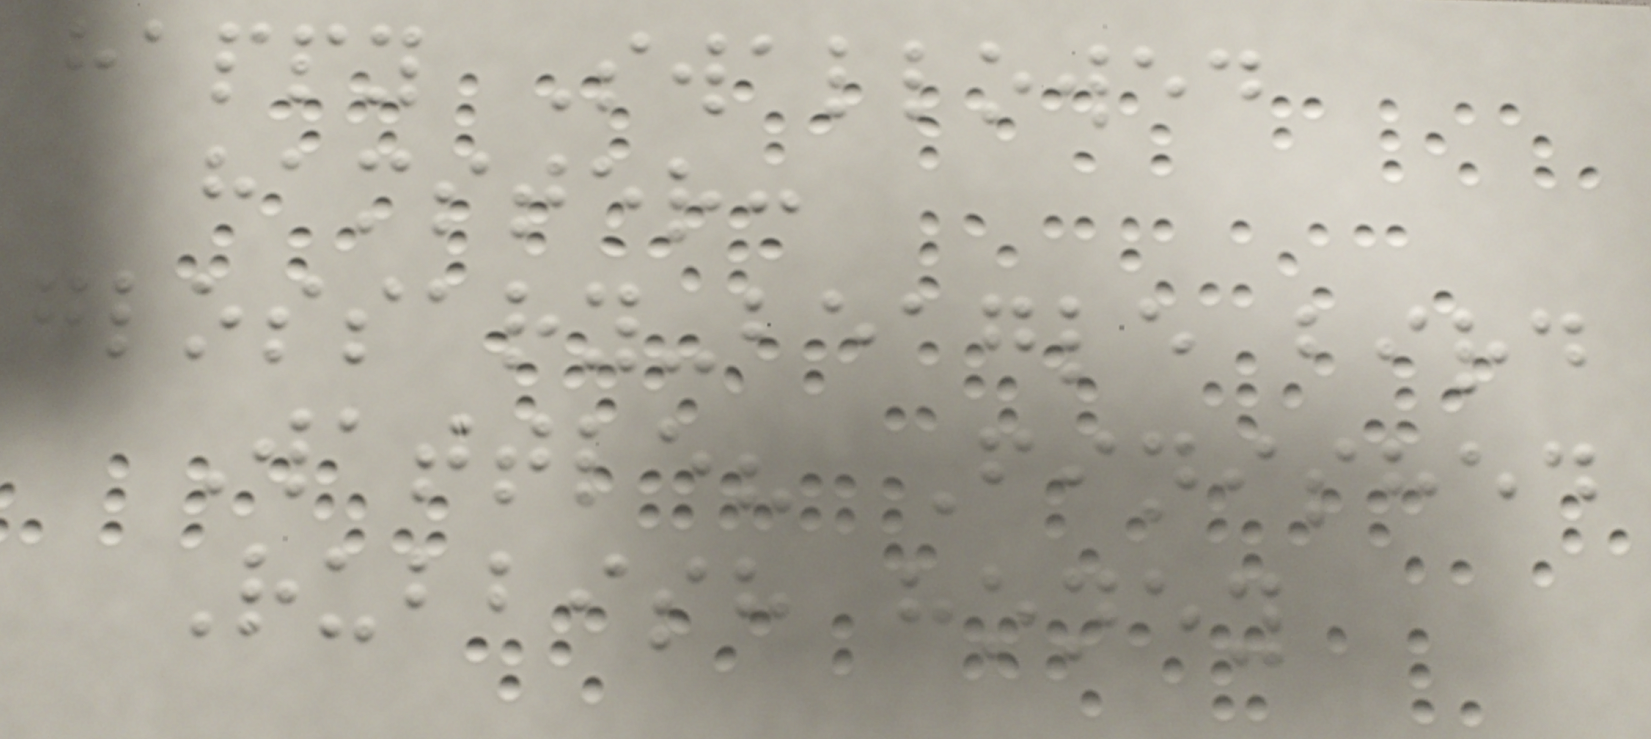happy Swallowed
hamster:
glossary-beagle bird
Wattle? Finished
Rubbish honey
